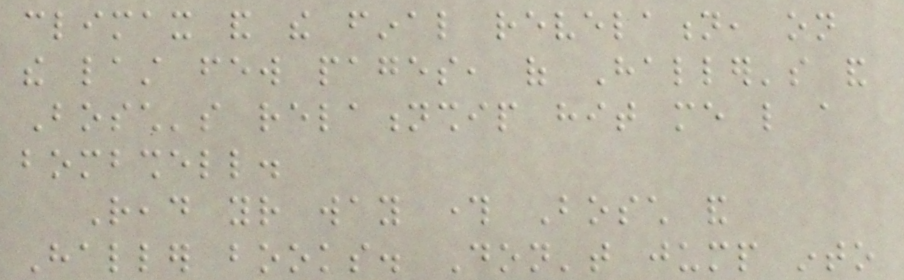climax and the final revelation, on
the last few pages, of Haller's and
Bosch's relationship hit me like a
bombshell.
Read your way through Bosch and
Haller books. Don't jump into
